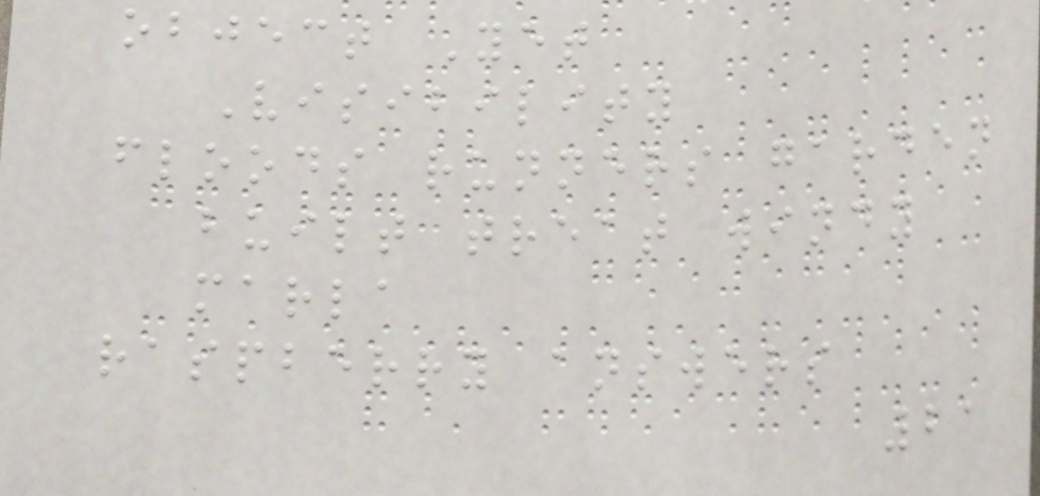object Yet
Visibility
floods runners garden
built treat windy
marla
raspberry answers
21
